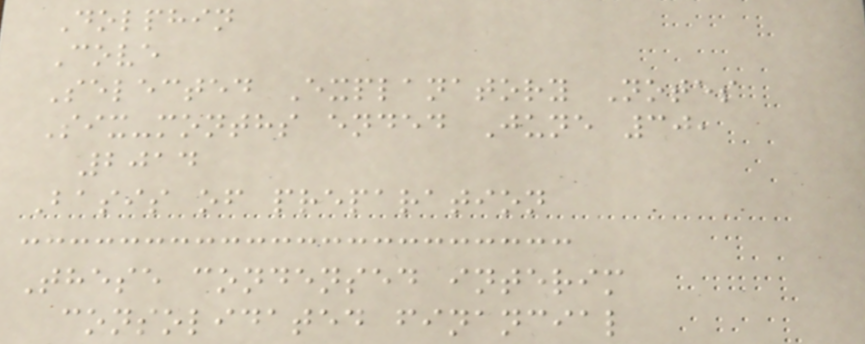Dolphin
Cove
Selected Explanatory Notes
Six-months ended June 30,
2014
Basis of preparation
These condensed interim
consolidated financial
